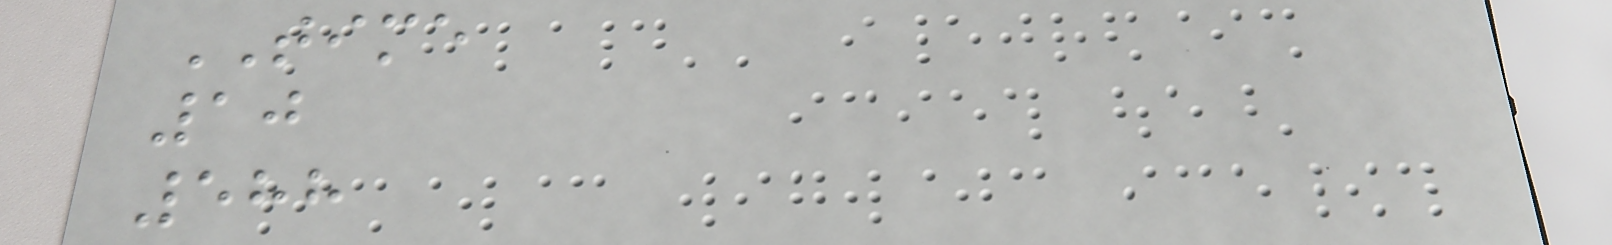TIME
10
588
